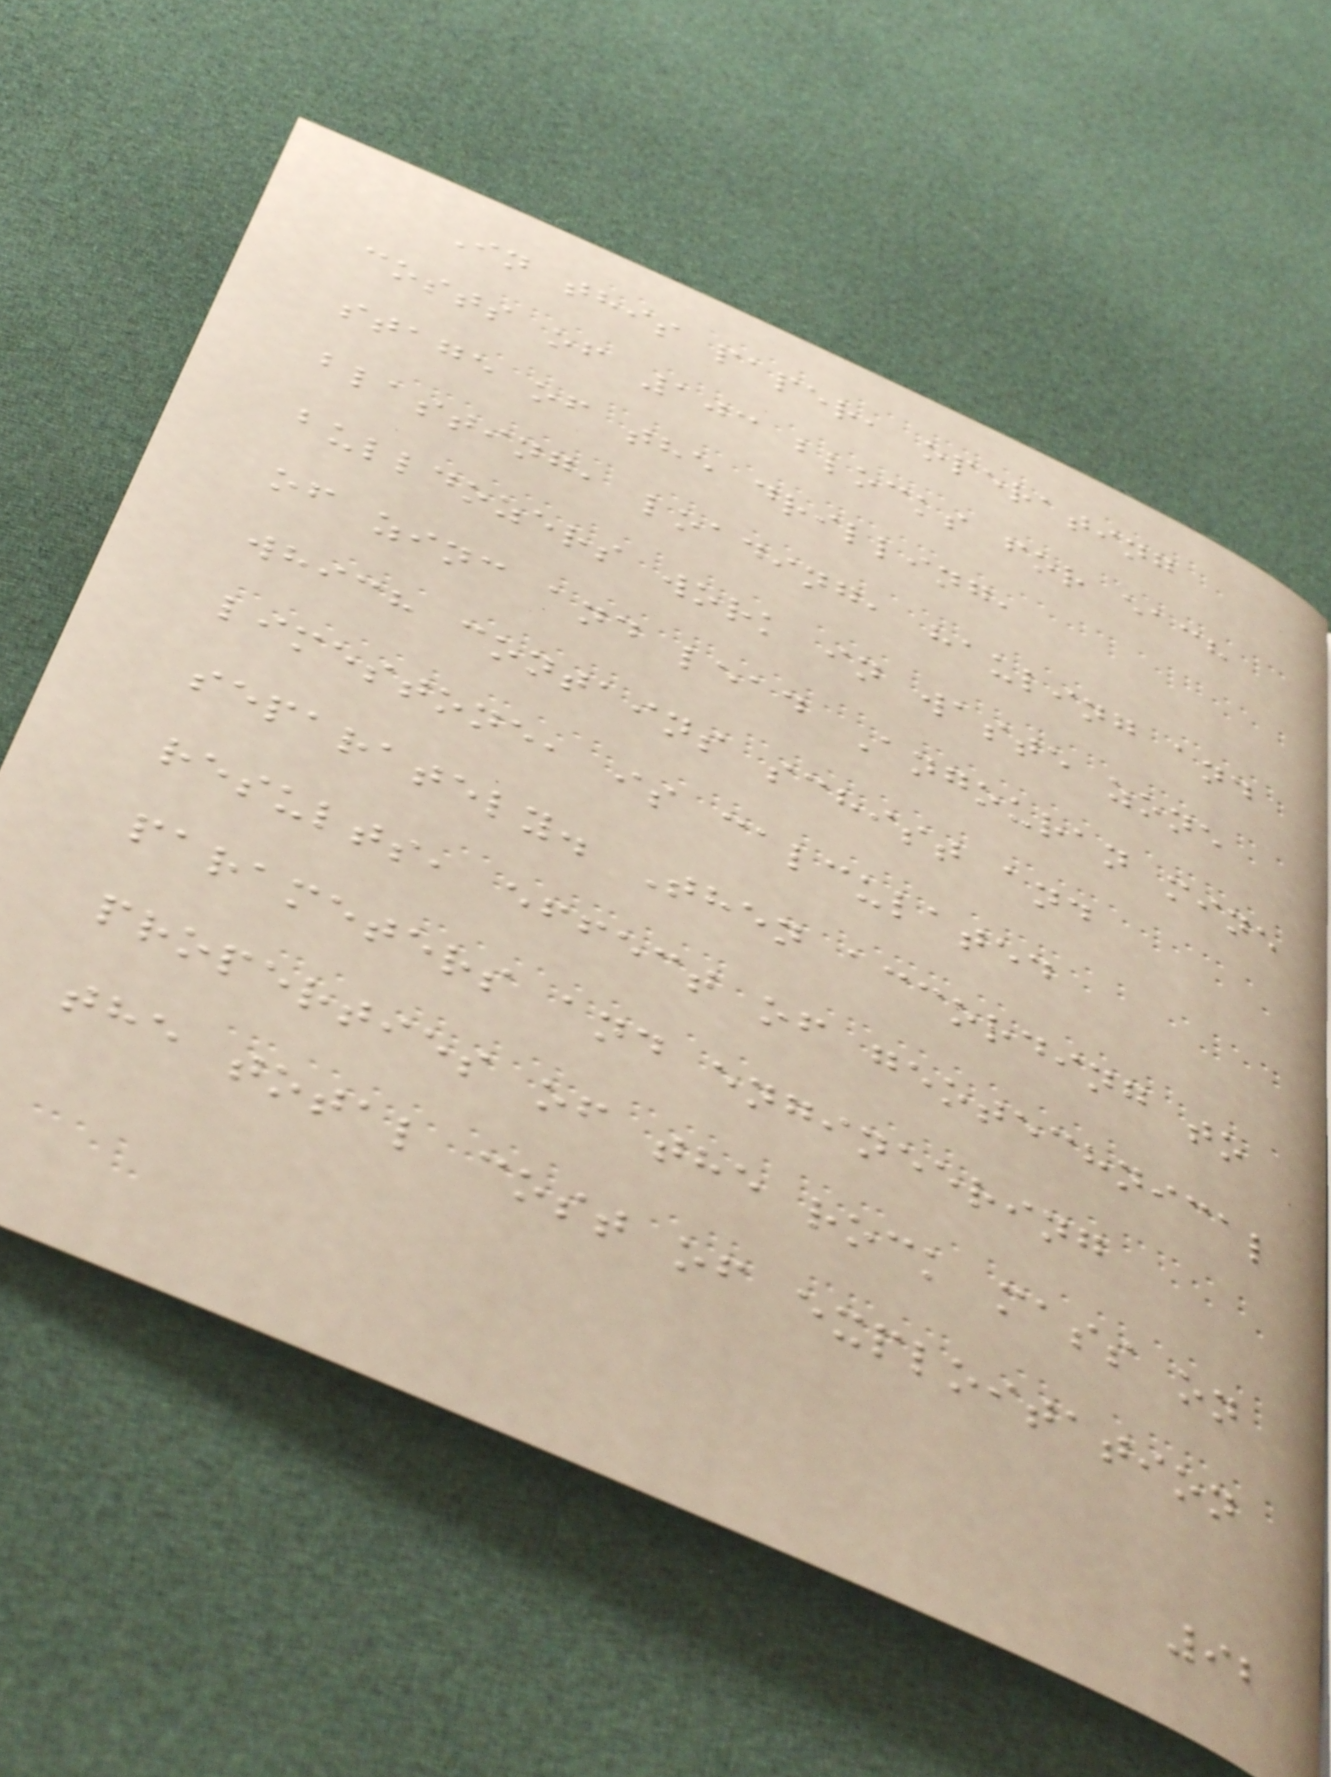In this paper, operating
costs of 103 blocks for each
stage of the drilling,
blasting, loading, hauling and
bulldozers work in waste zone
of zinc and lead Angouran mine
which contains schist and
limestone, is calculated
separately. Then according to
results, effect of geotechnical
parameters and engineering
properties of the rock mass on
the total cost of exploitation
92
